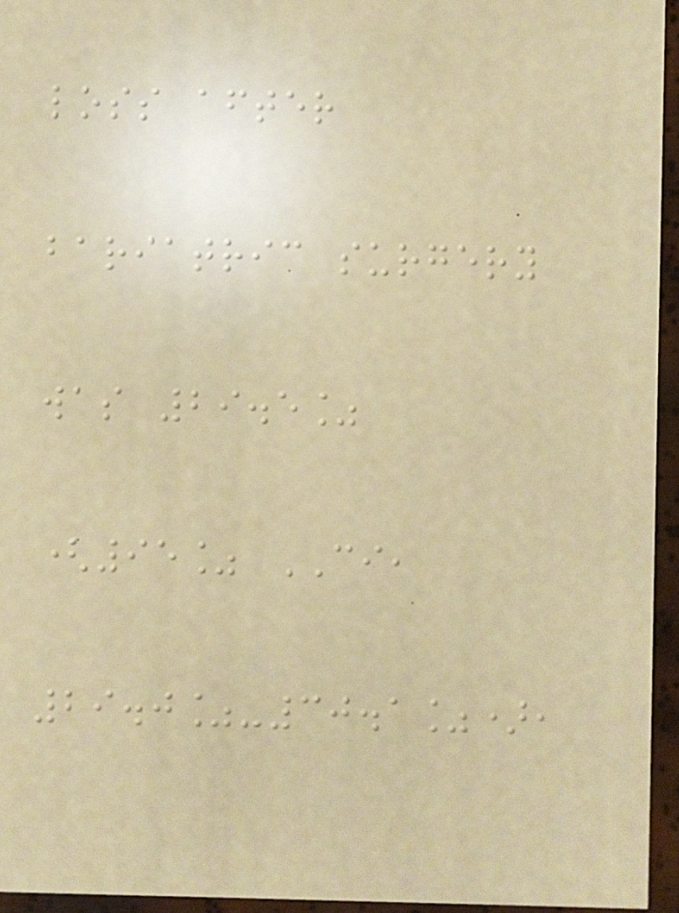loss after
bariatric surgery
was 29.5%
(95% CI,
29.0%-30.1%),
